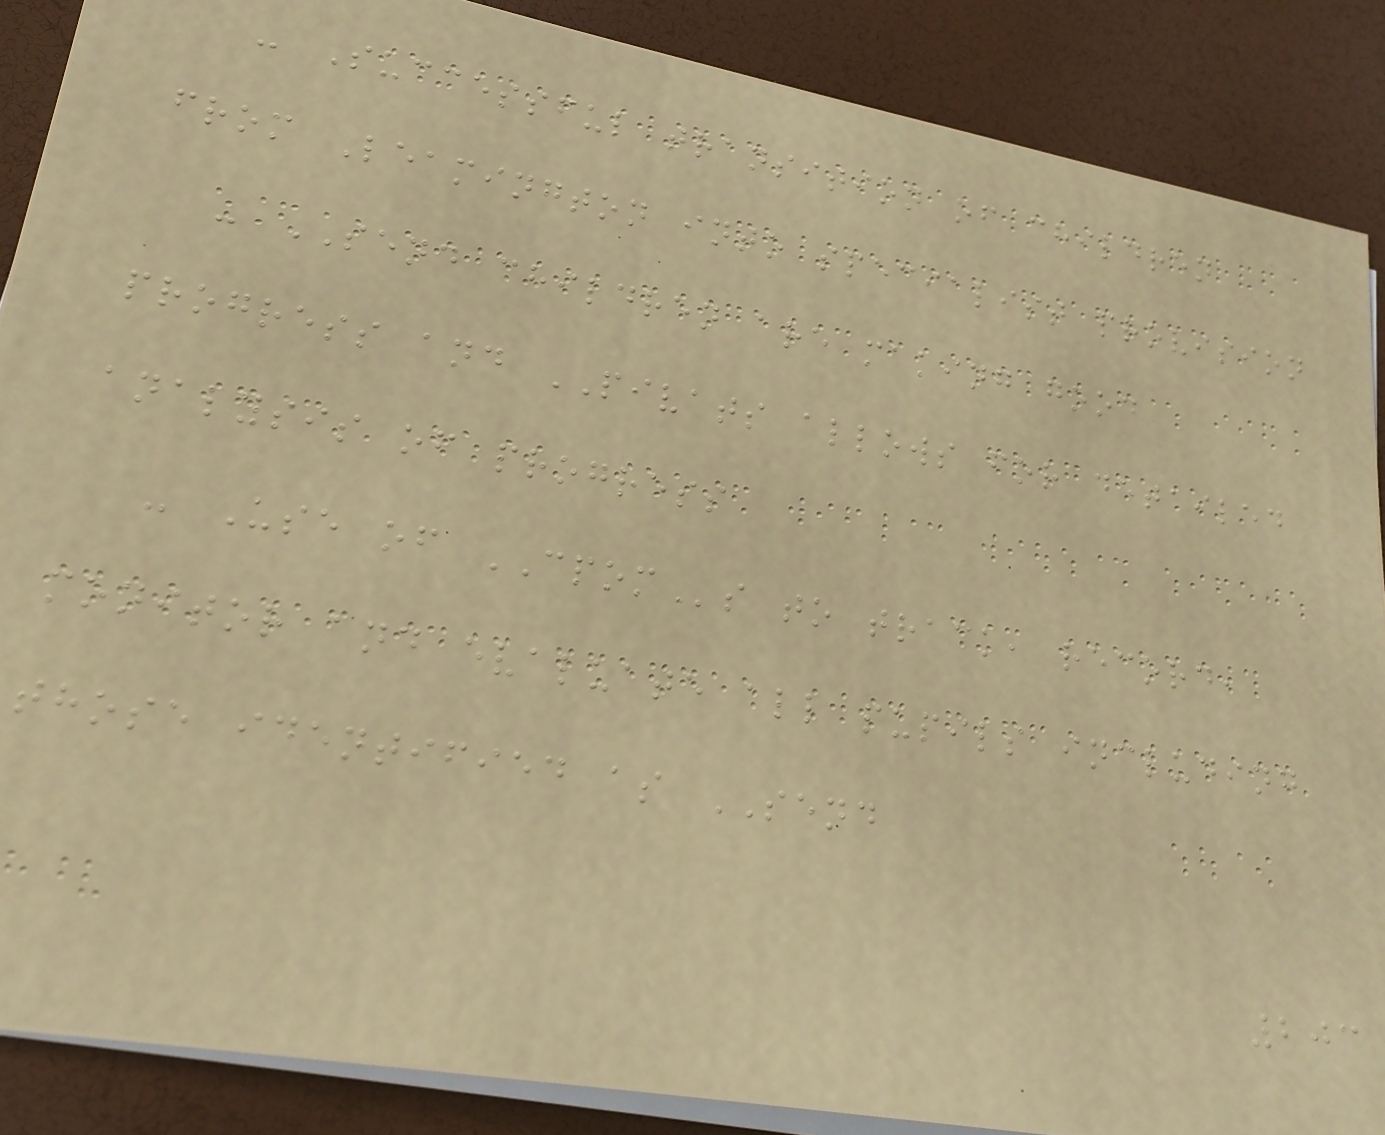- Successful transition of children
from Leamington into specialist provision
- SEND children are making good
progress and PIVATS allows for detailed
analysis of progress
- Use of CPOMs to track, record,
monitor and evaluate all pupils including
those identified as SEND
203
